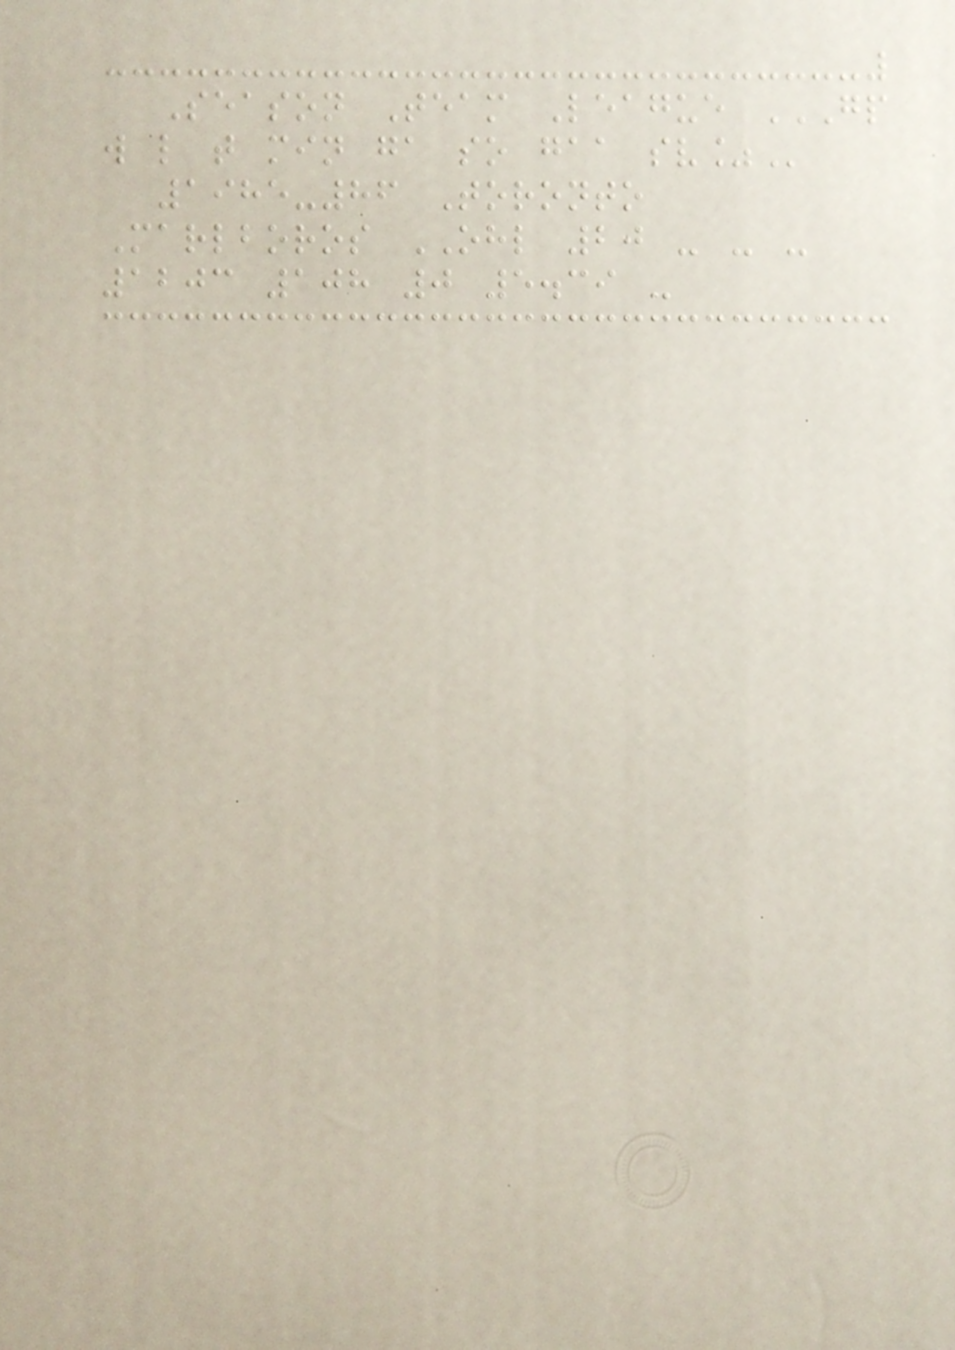Season Team League GP
W L T MIN GA SO GAA SV%
1985-86 Toronto
Marlboros OHL 20 - - -
1203 108 0 5.39 -
